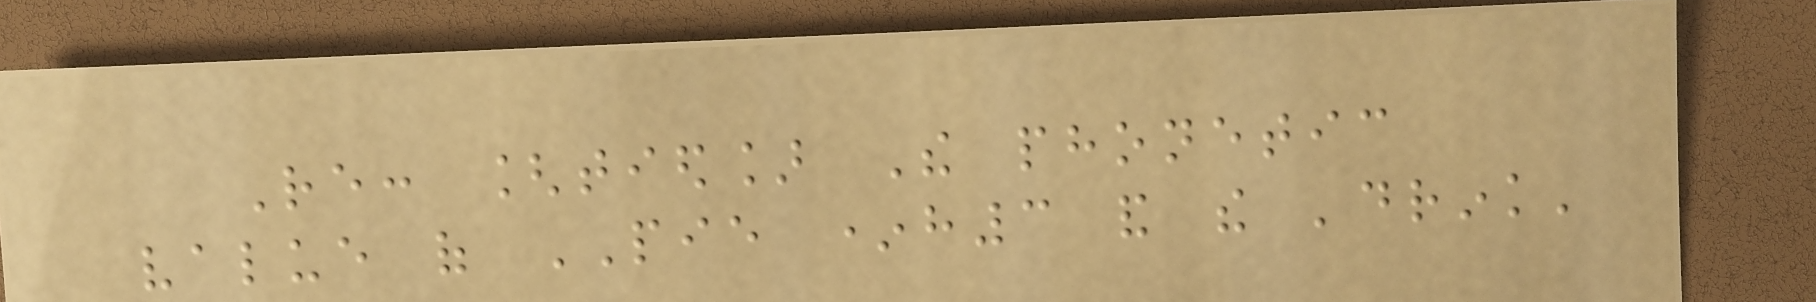Re: [tied] The phonetic
value of PIE *h3 and the 'drink'
